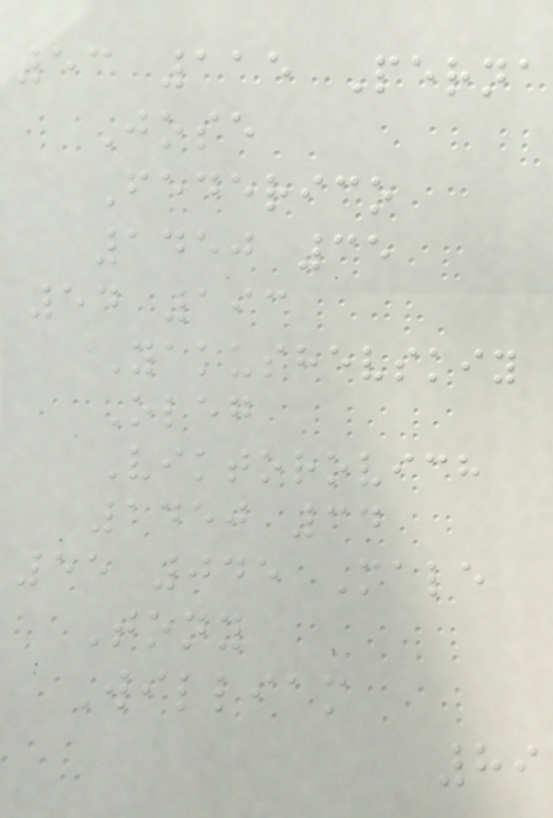53 115 Perna
Jose
Federico
1450 35
54 193
Yakushevskiy
Oleg
Viktorovich
1450 34
55 045 Male
Tony
William
89
